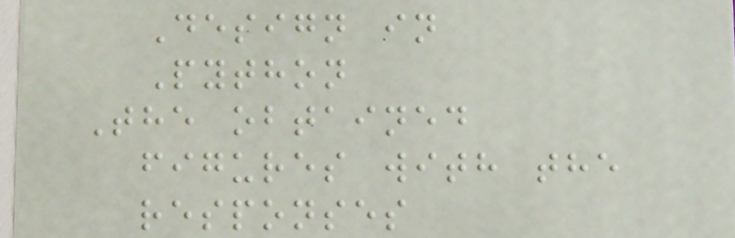Design in
Python
The obtained
figures with the
responses
